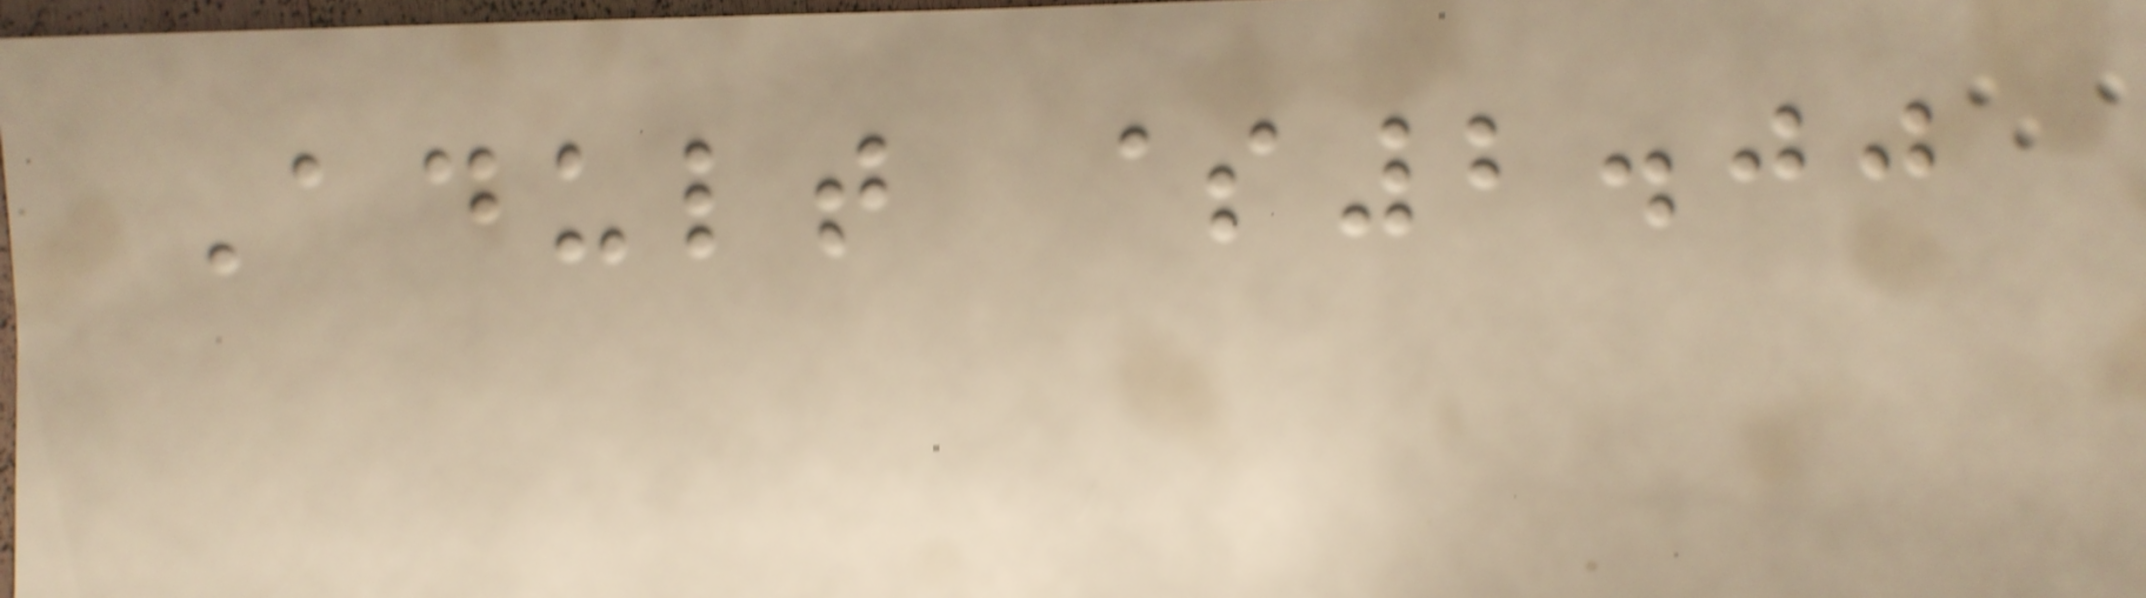Adult $2.00
